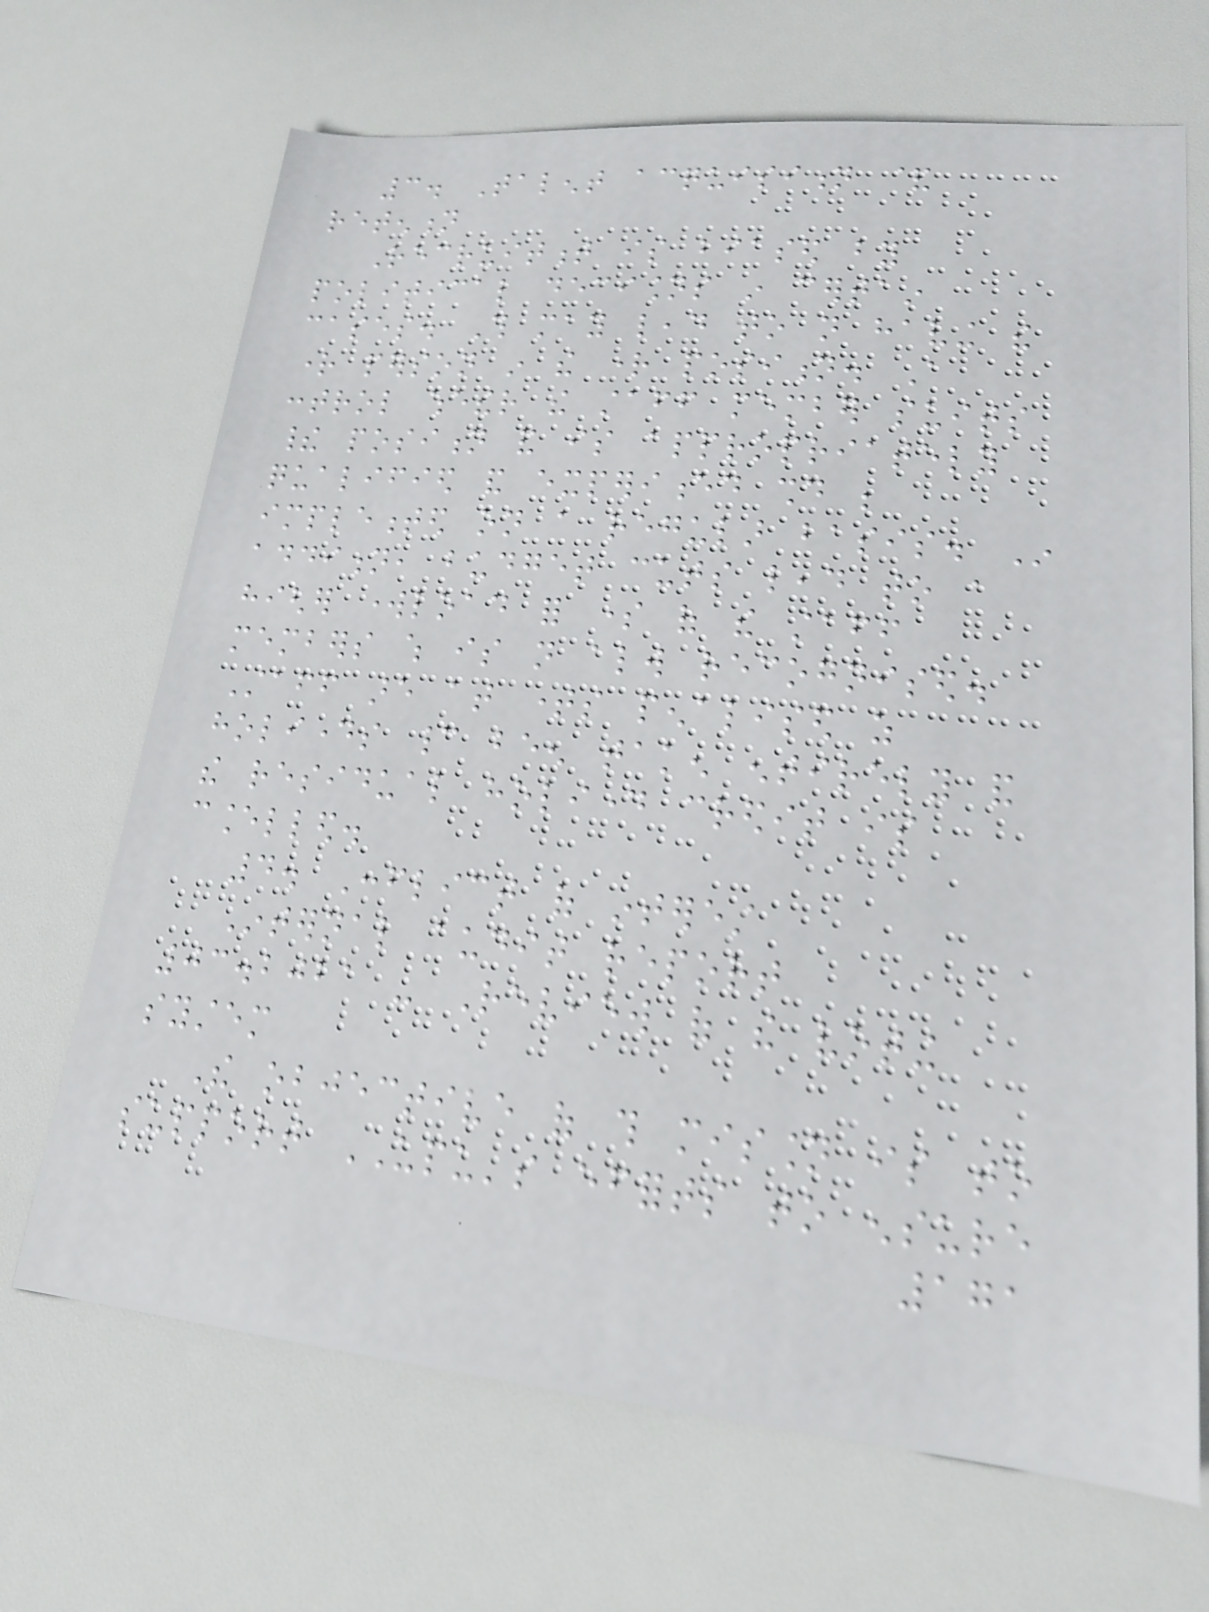3. Talent acquisition &
retention
Recruitment is biased by
political decisions in certain
cases. This may lead to not having the
right person in the right position. A
control whether the staff member suits
their position and is appropriately
qualified and experienced should be
implemented on a regular basis. In
addition, budget cuts lead to a
higher workload for some of the staff
members which is not always recognised.
Staff are at times penalised as
holidays cannot been taken entirely and
the residual holiday credit is
cancelled.
4. Conflict of interest
Internal audit report
03.2021 - Review of the voting
system
The objective of this mission is to
support UPU's efforts to ensure
171
